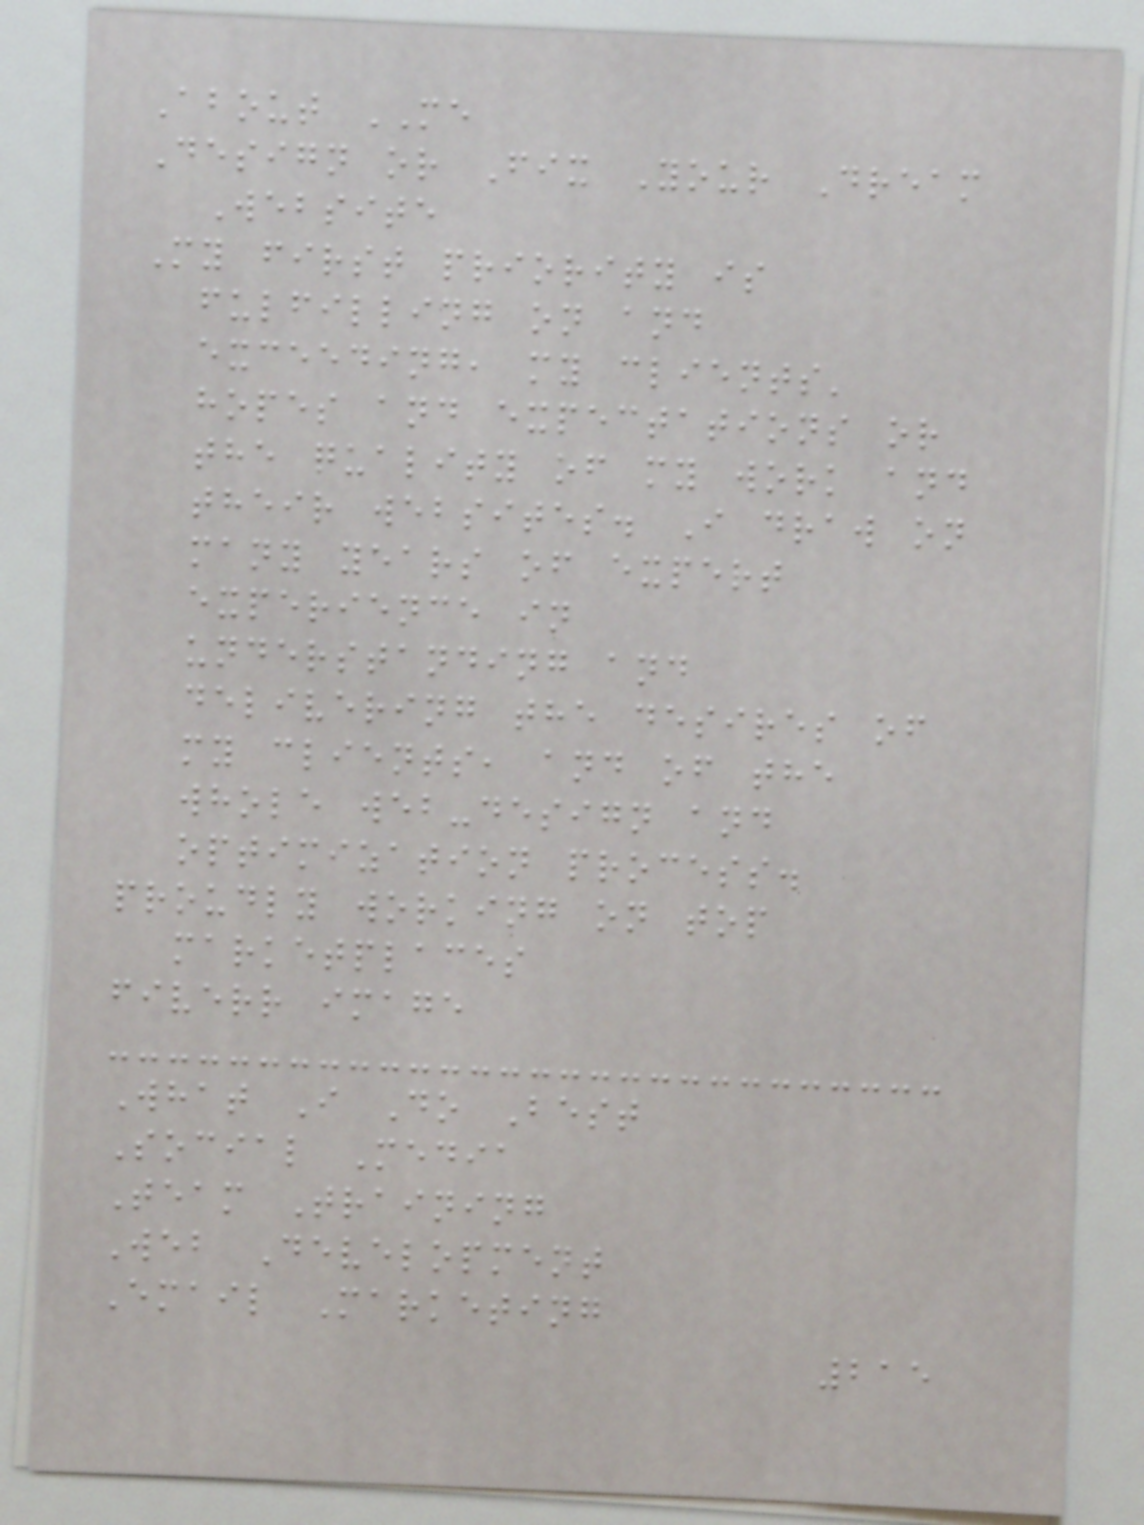About ME
Design or Fix Your Dream
Website
My first priority is
fulfilling on and
exceeding, my clients'
hopes and expectations or
the quality of my work and
their websites. I draw on
many years of expert
experience in
understanding and
delivering the desires of
my clients, and of the
whole web-design and
optimization process.
proudly working on top
marketplaces
fiverr image
What I Do Best
Social Media
Team Training
Web Development
Email Marketing
215
